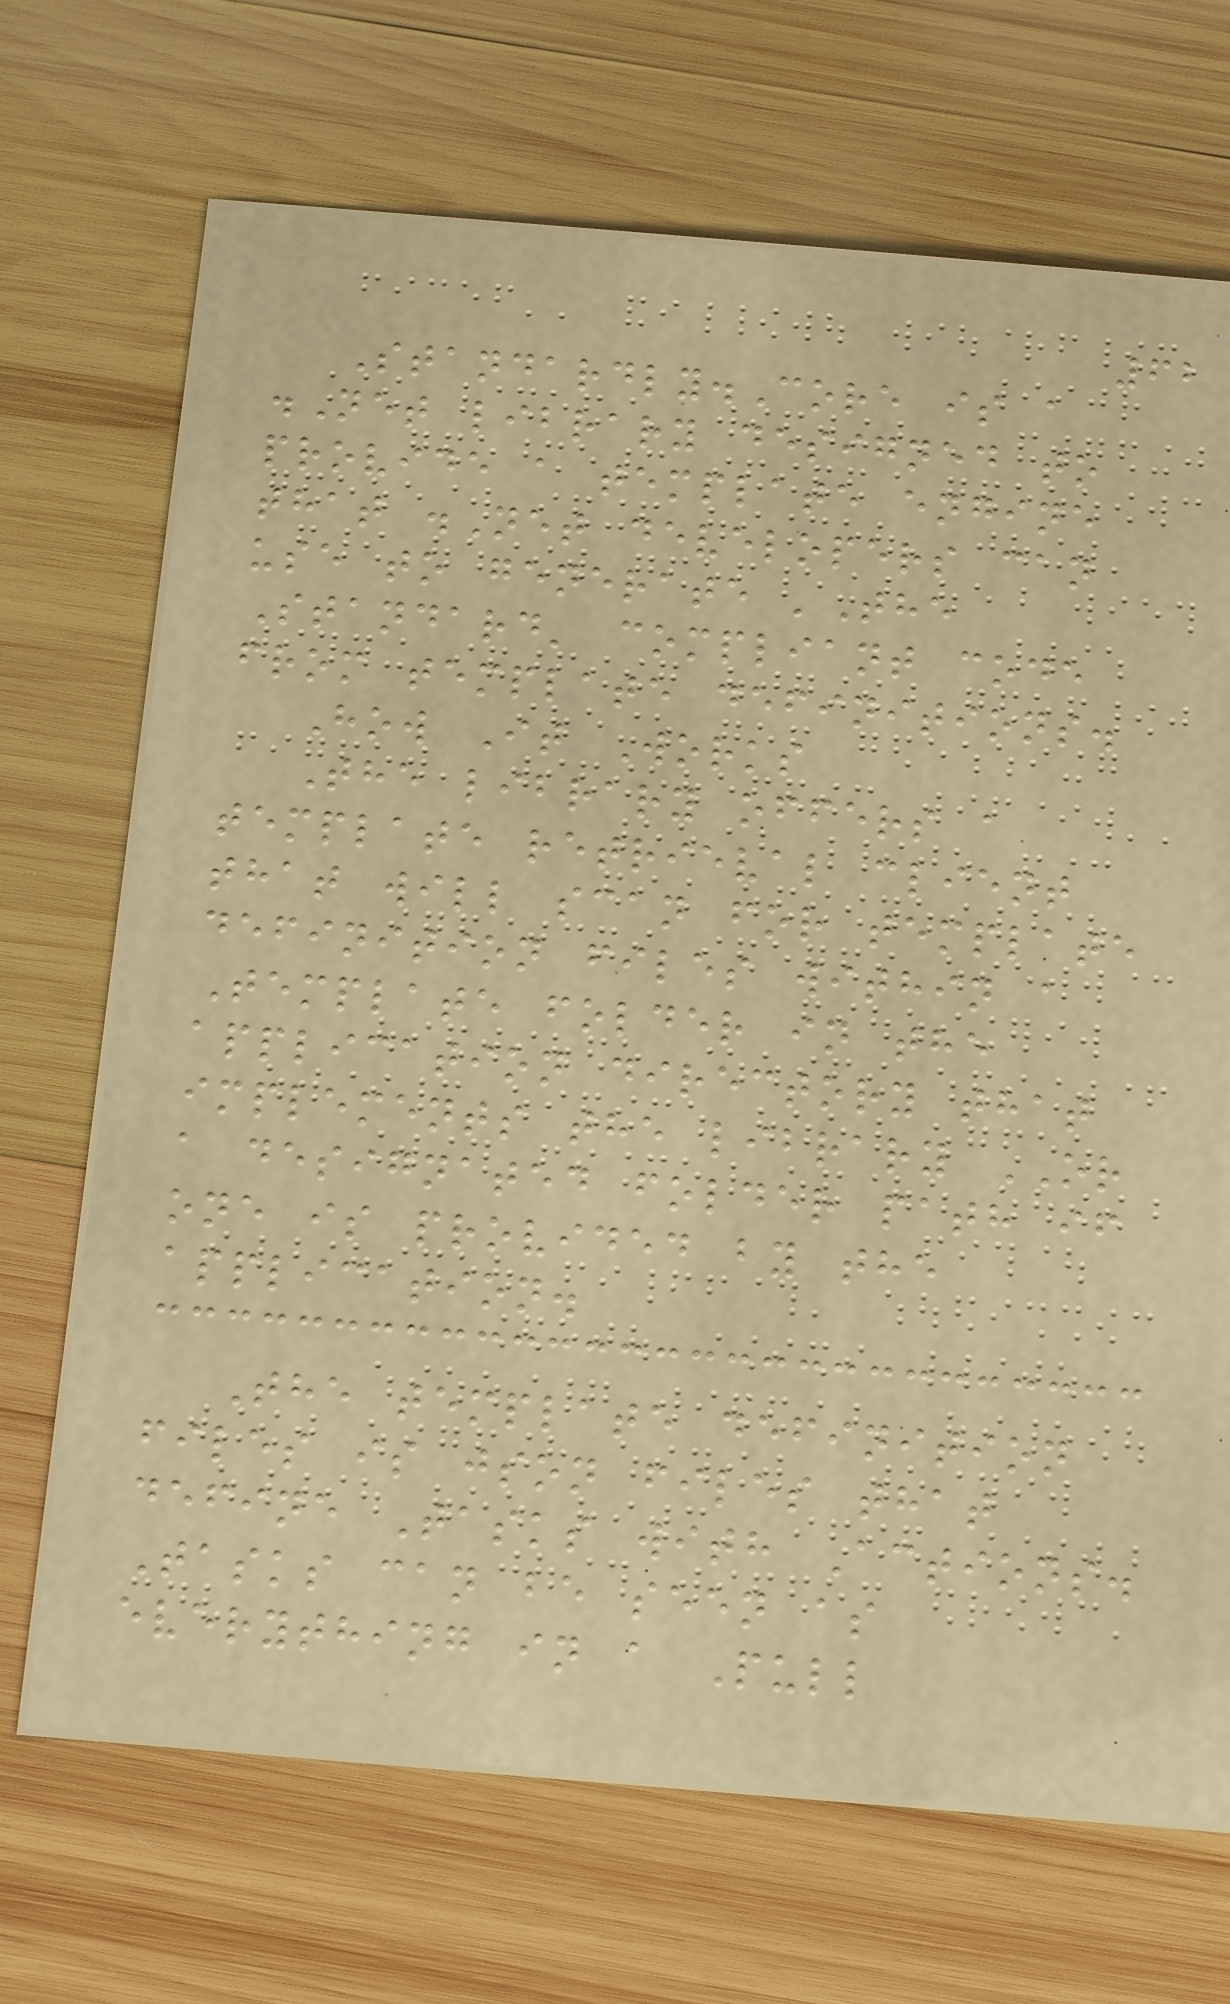62
Standardly.Core is a
.Net library designed to
provide a template engine
that .Net developers can
use to generate 'The
Standard' compliant code
from template definitions.
How It Works
The library offers a
template retrieval client
that will scan for template
definition files within a
Template folder in the
application directory that
implements the library OR
a designated folder path if
one is provided by the
application.
The template definition
files is json files that
define Tasks with Actions.
Tasks can be seen as
everything in a Pull
